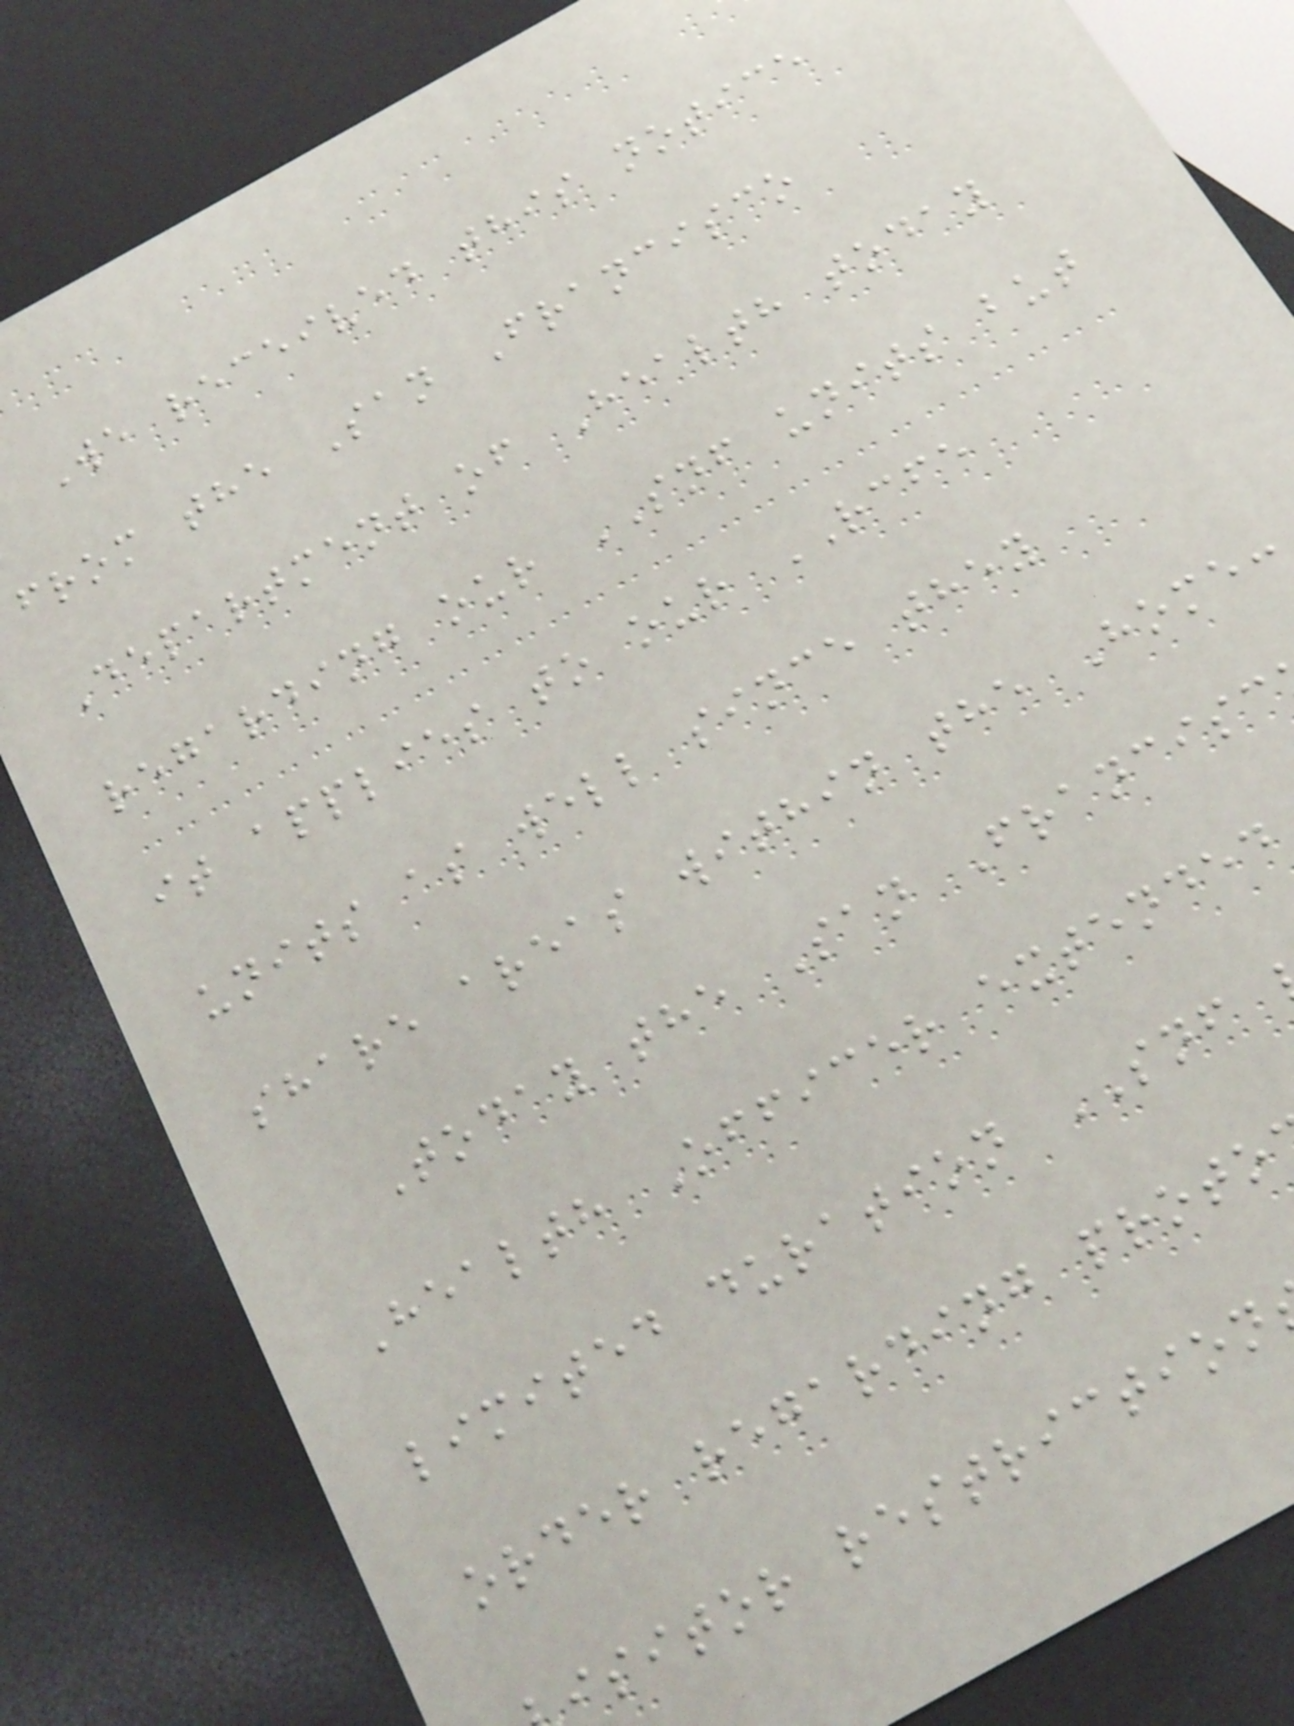We received this notice
from the San Francisco
Department of Health today
regarding our SNF units but
it applies to our RCFE
units as well since they
share areas within the Home:
Today the San Francisc
Health Officer extended
limited duration SNF
order regarding proto
isitor restriction
